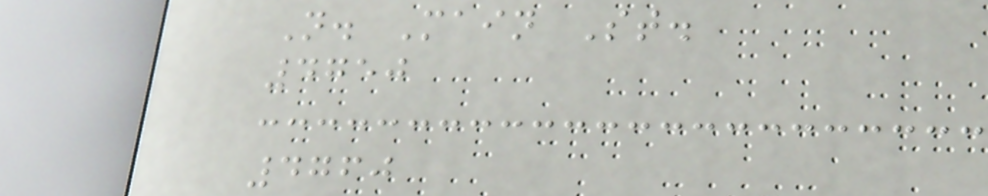N. Main St.
4750
4760
